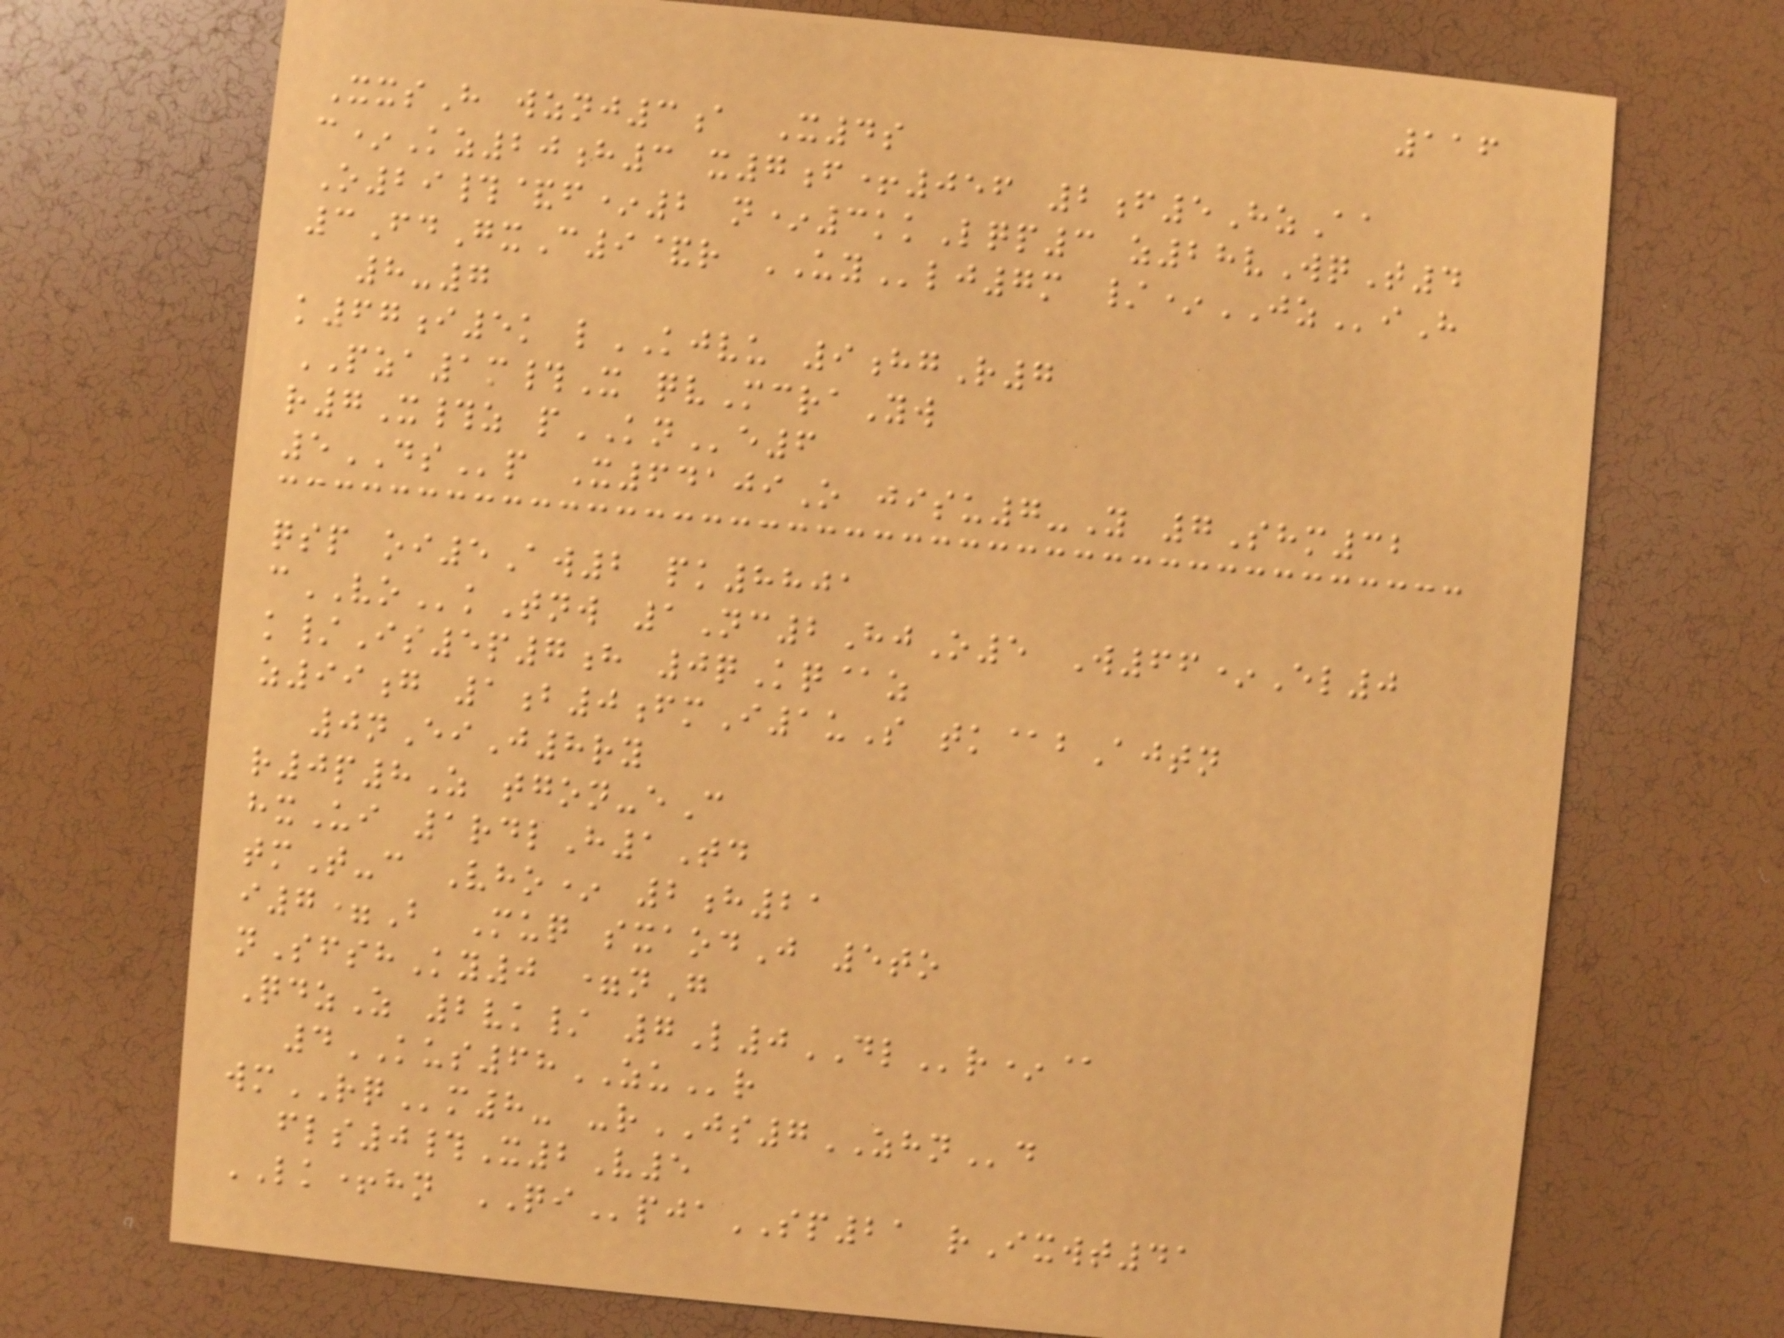116
XxsH wznj3a X4s
c*Kz20h3 x7f+056 2f5HzAa
O29#&f*2 n*3kkLqp3 z28vWqT4
3FdGxC9&r UYlj7m /*JZiH
8-7
k67i5k lKJVU 9hgR7
PZA1m#X qvMcraYw
r7X#z pKNe6
5DSp X64109O jisu7-Y 7Shm32
qsp oi5Aw2 pk8801
cVOkTnw 1Nc2HjO5 W66*El0
k/Is5p7h 0qKq@z
z99g 1b0fmI1uS tk@bAjtn
0nEiJ8ry
r0p8Z tgon-eC
hxUi 1rdlH1Td
tmT-c Vho* 2h21
i7=B Muq sxaodJ 5to
nSfshKy0 =nG
QdzZ 2vk/ 7L0DLr*@
4KUS68ZUr
wmRQm8- -rJS7ZHNd
fls0#X2V5
LK+hn QIpjaSP21 rIxwt41
